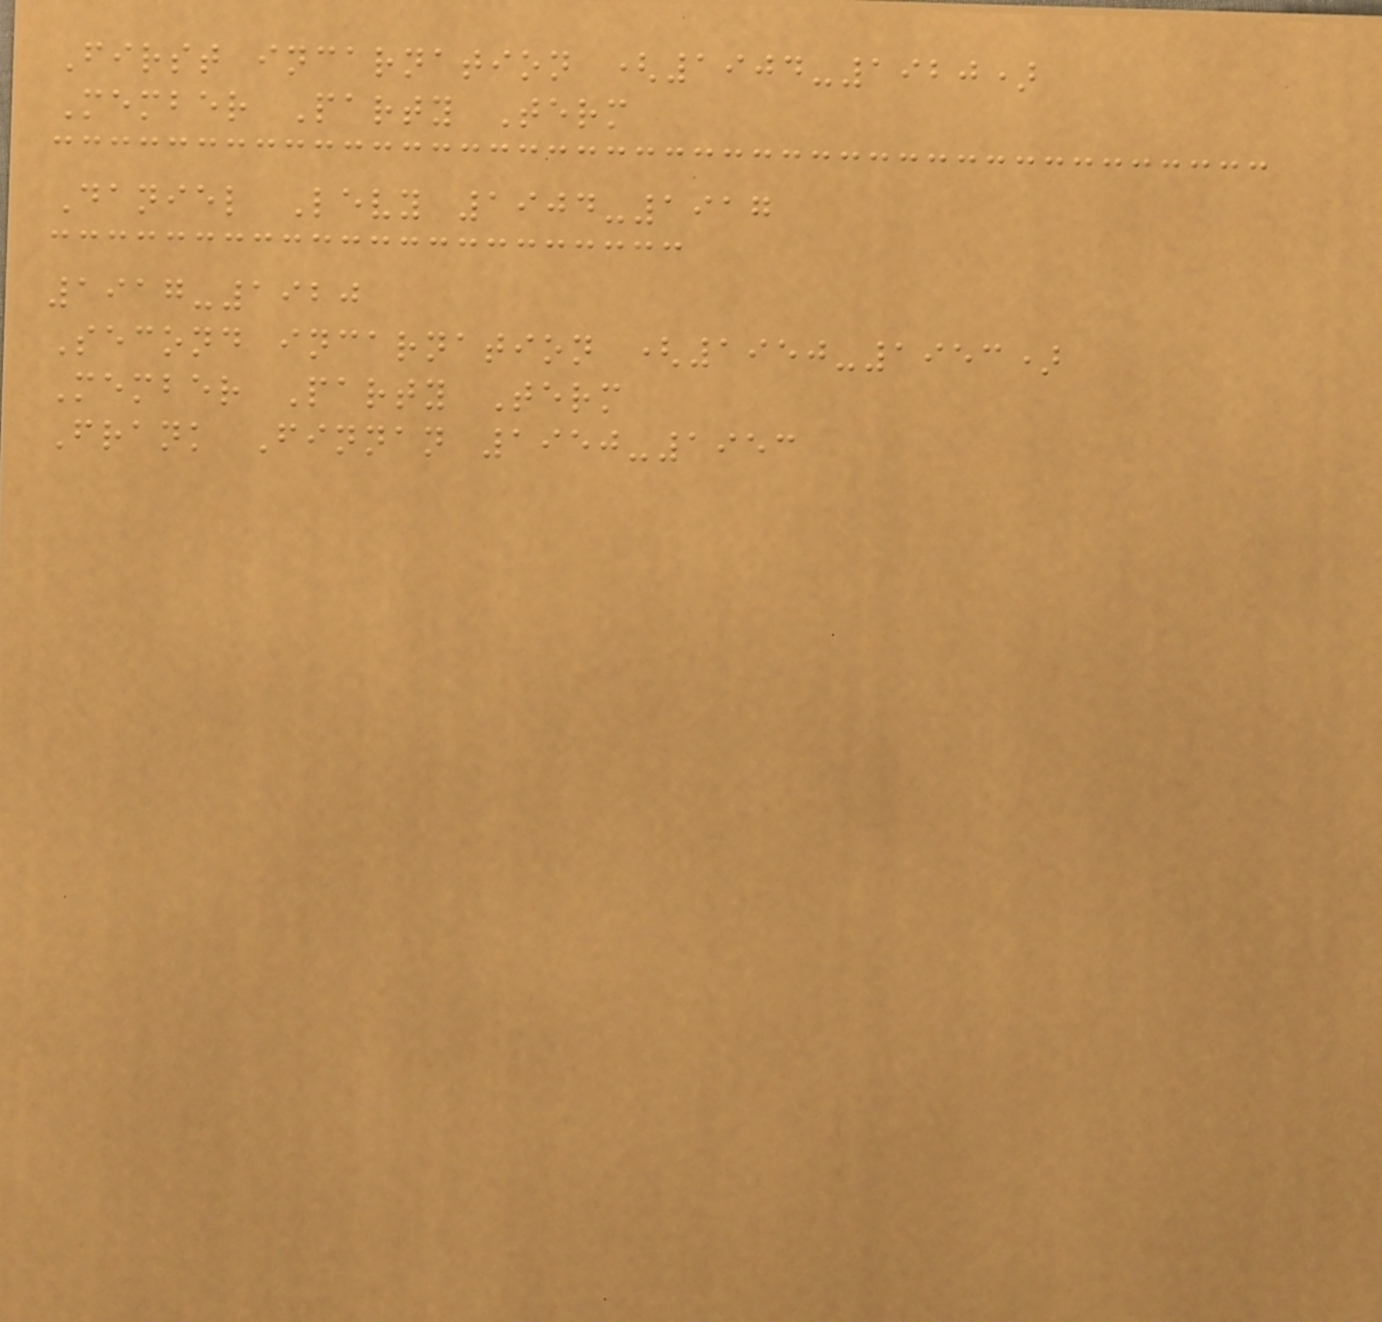First incarnation (1904-1920)
Member Party Term
Daniel Levy 1904-1917
1917-1920
Second incarnation (1950-1953)
Member Party Term
Frank Finnan 1950-1953
